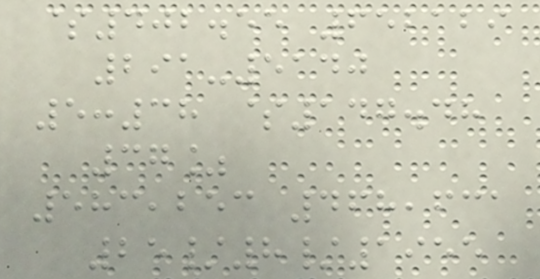$402.55 652129
291-5140
5:38 $147.48
37%
583,253 468,631
25/8/1955
